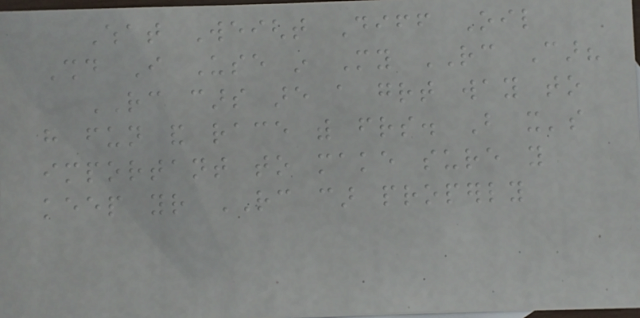What Weight Diff Oil
Should I Use in My RC Car?
RC cars are a great way to
have fun and race with friends. But it's
important to make sure you
keep your RC car properly
